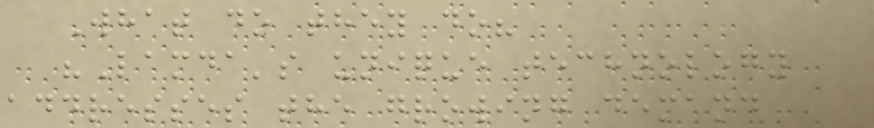What do they do?
"Lamda's unique technology
addresses the growing demand
